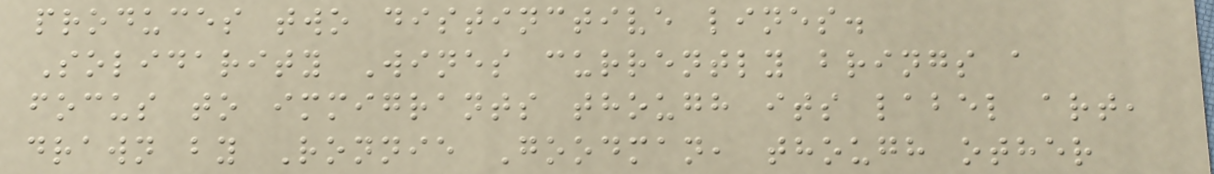produces two distinctive lines.
Solidarity Wines currently brings a
focus to immigrants though its label art,
drawn by Ronnie Goodman, though other
